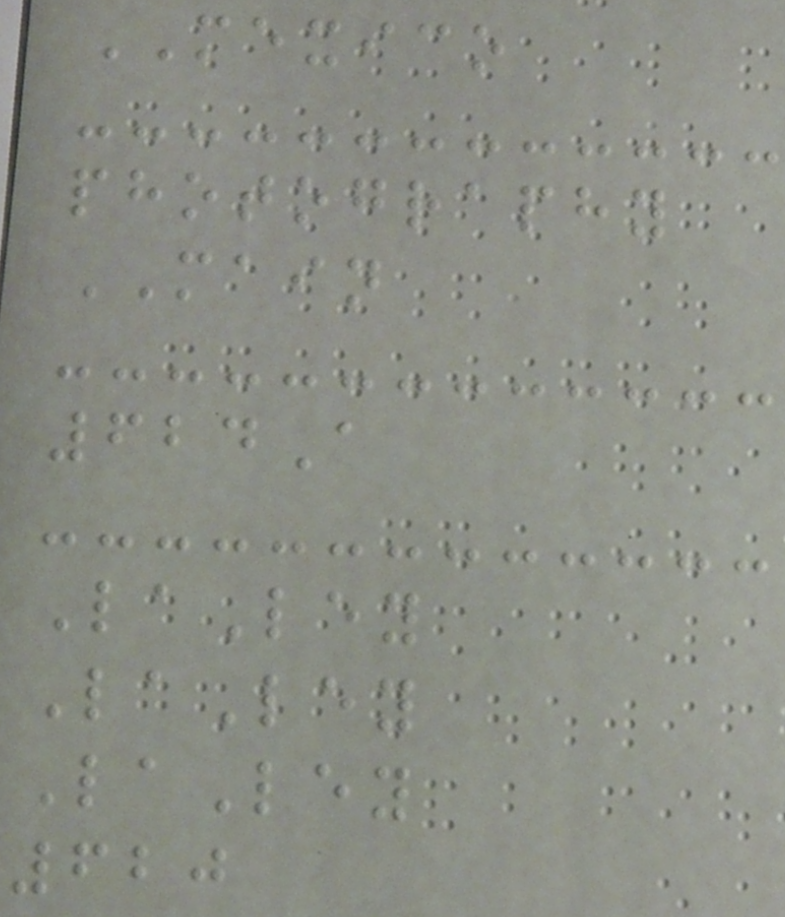MEXICO
photography
MAIN
624A
LaLey
LaLey
LaLey
620
